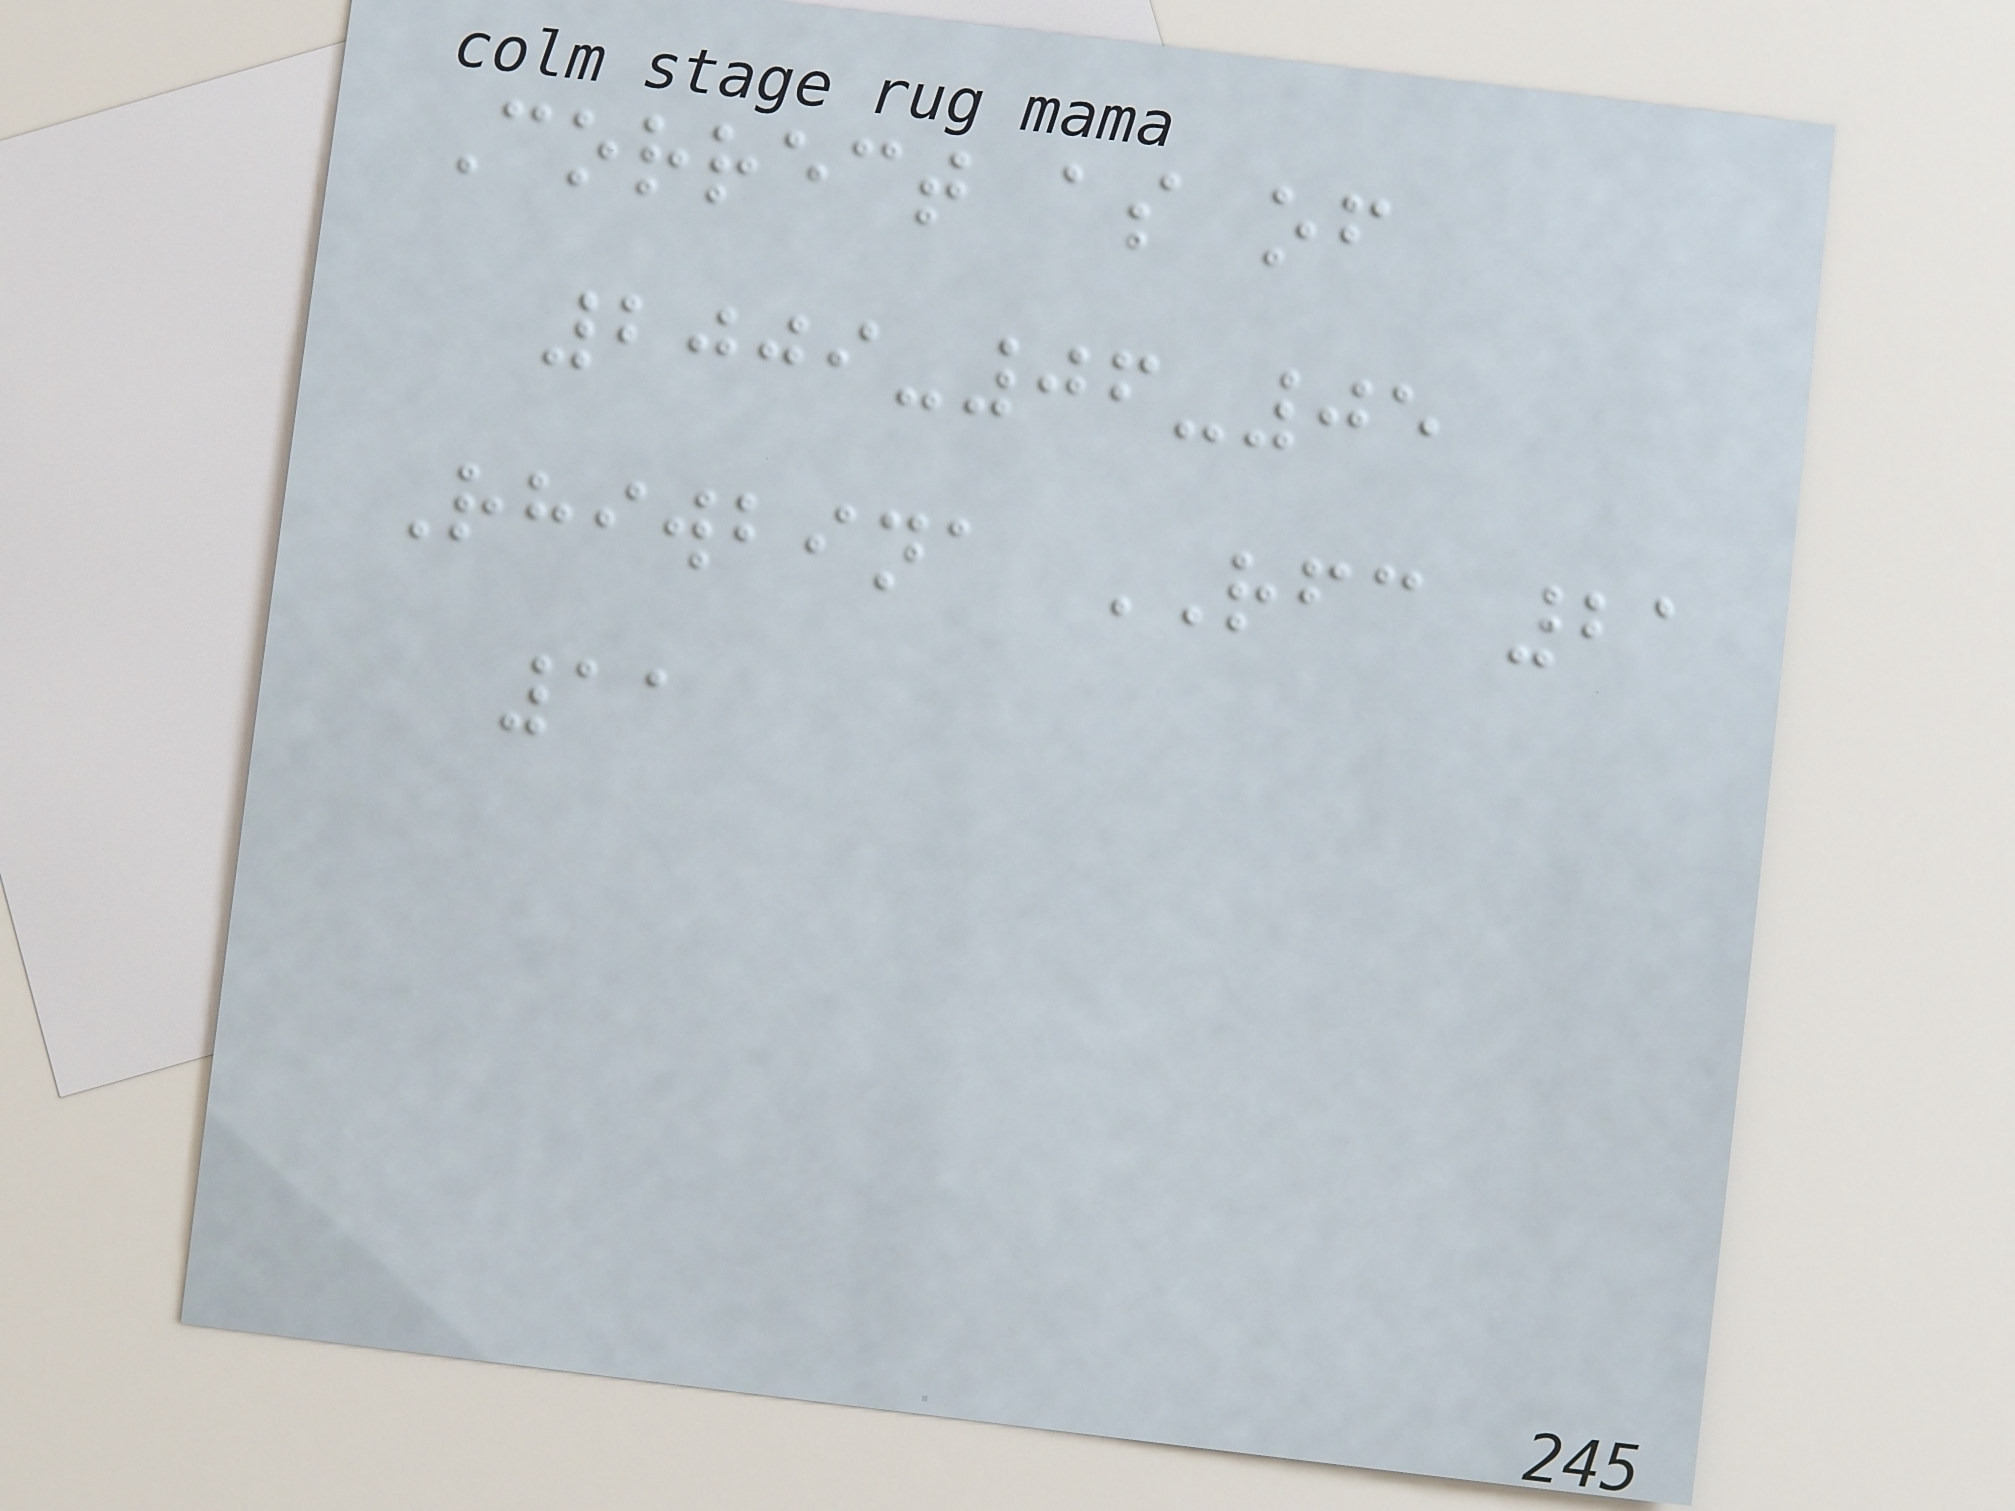Correct as of
2009-06-05
Rhiwbina RFC 21
11
